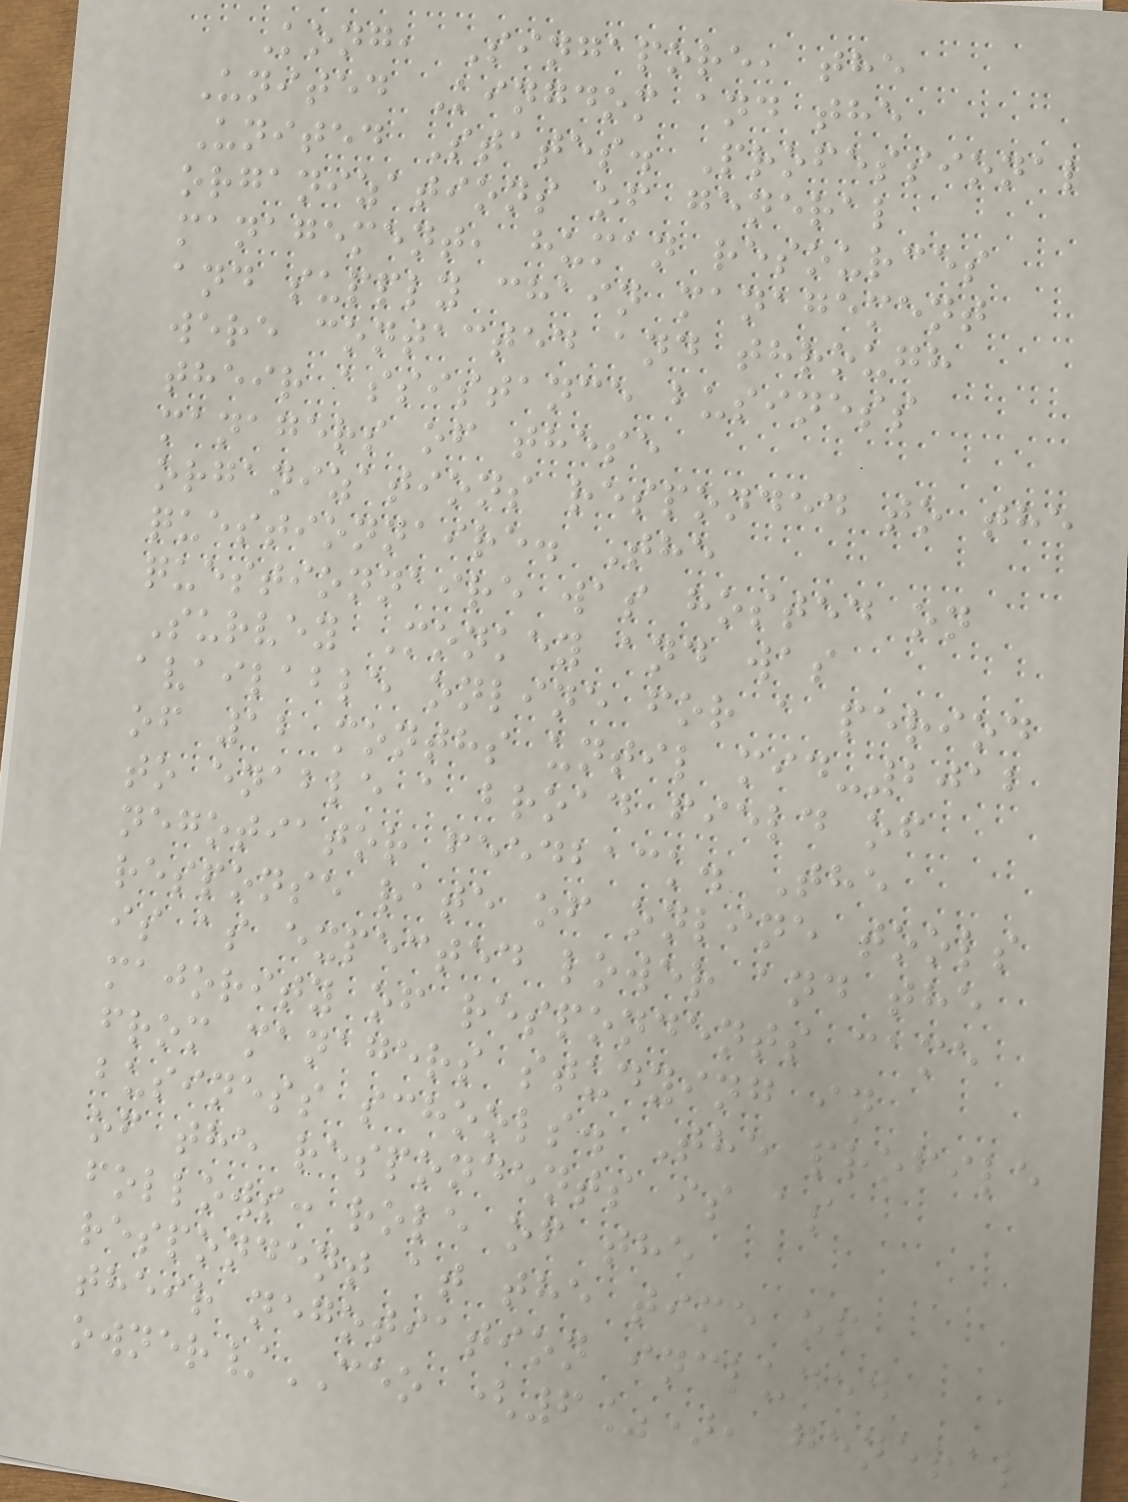Kong, Singapore, the
United Kingdom and the
United States. Professional
organizations of general
management, human resources
and supply chain management
were contacted and through
their assistance business
managers of these
organizations responded to the
questionnaire. The
questionnaire was hosted on
Survey Monkey and was
available online for a period
of 12 months until mid-2012
to enable a broad field of
negotiator feedback. The
response rate of online tools
is as expected lower and the
majority of respondents came
from managers studying in
business schools. The profile
of the respondents is as
follows: role of the
respondent at the time of
their negotiation included
owner/CEO (6%), general
